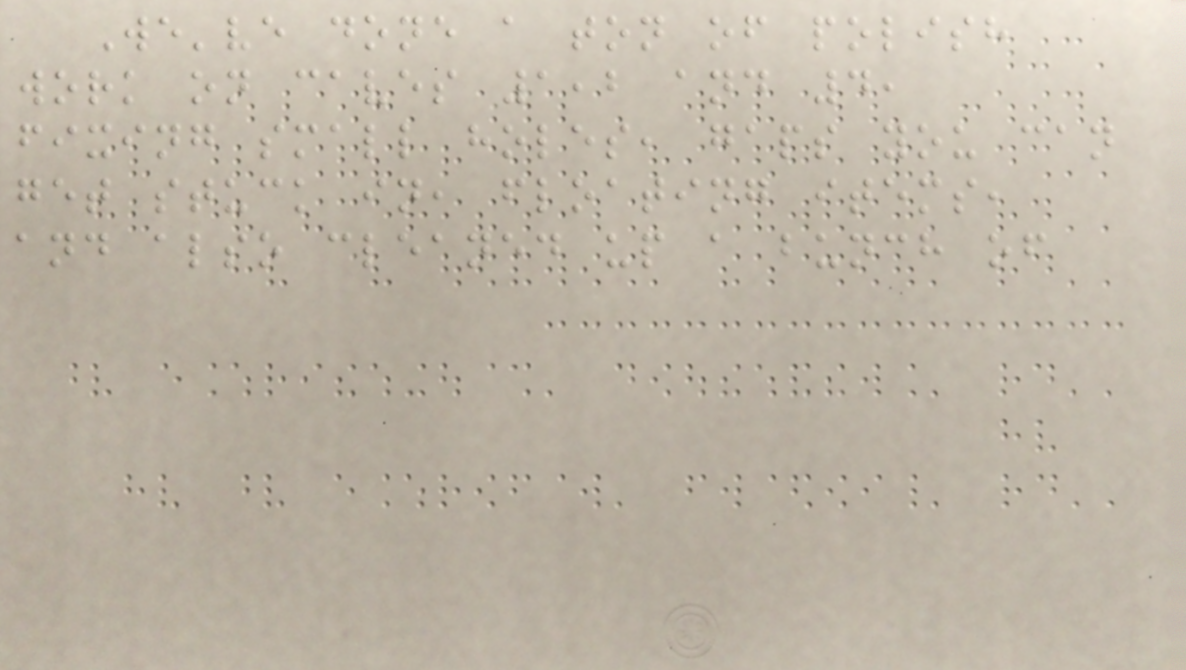We've done a ton of polish
work on caves 1,2 and 4,
fixing small holes, gaps you can
get stuck in, floating items,
and also cleaned up a bunch of
